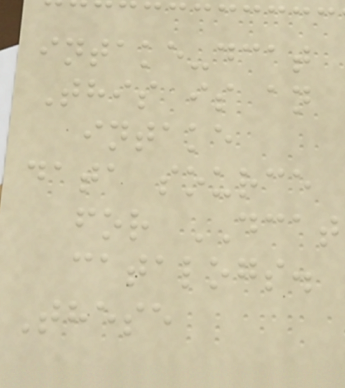intake-dcat
This is an
intake
data source
for DCAT
catalogs.
These
